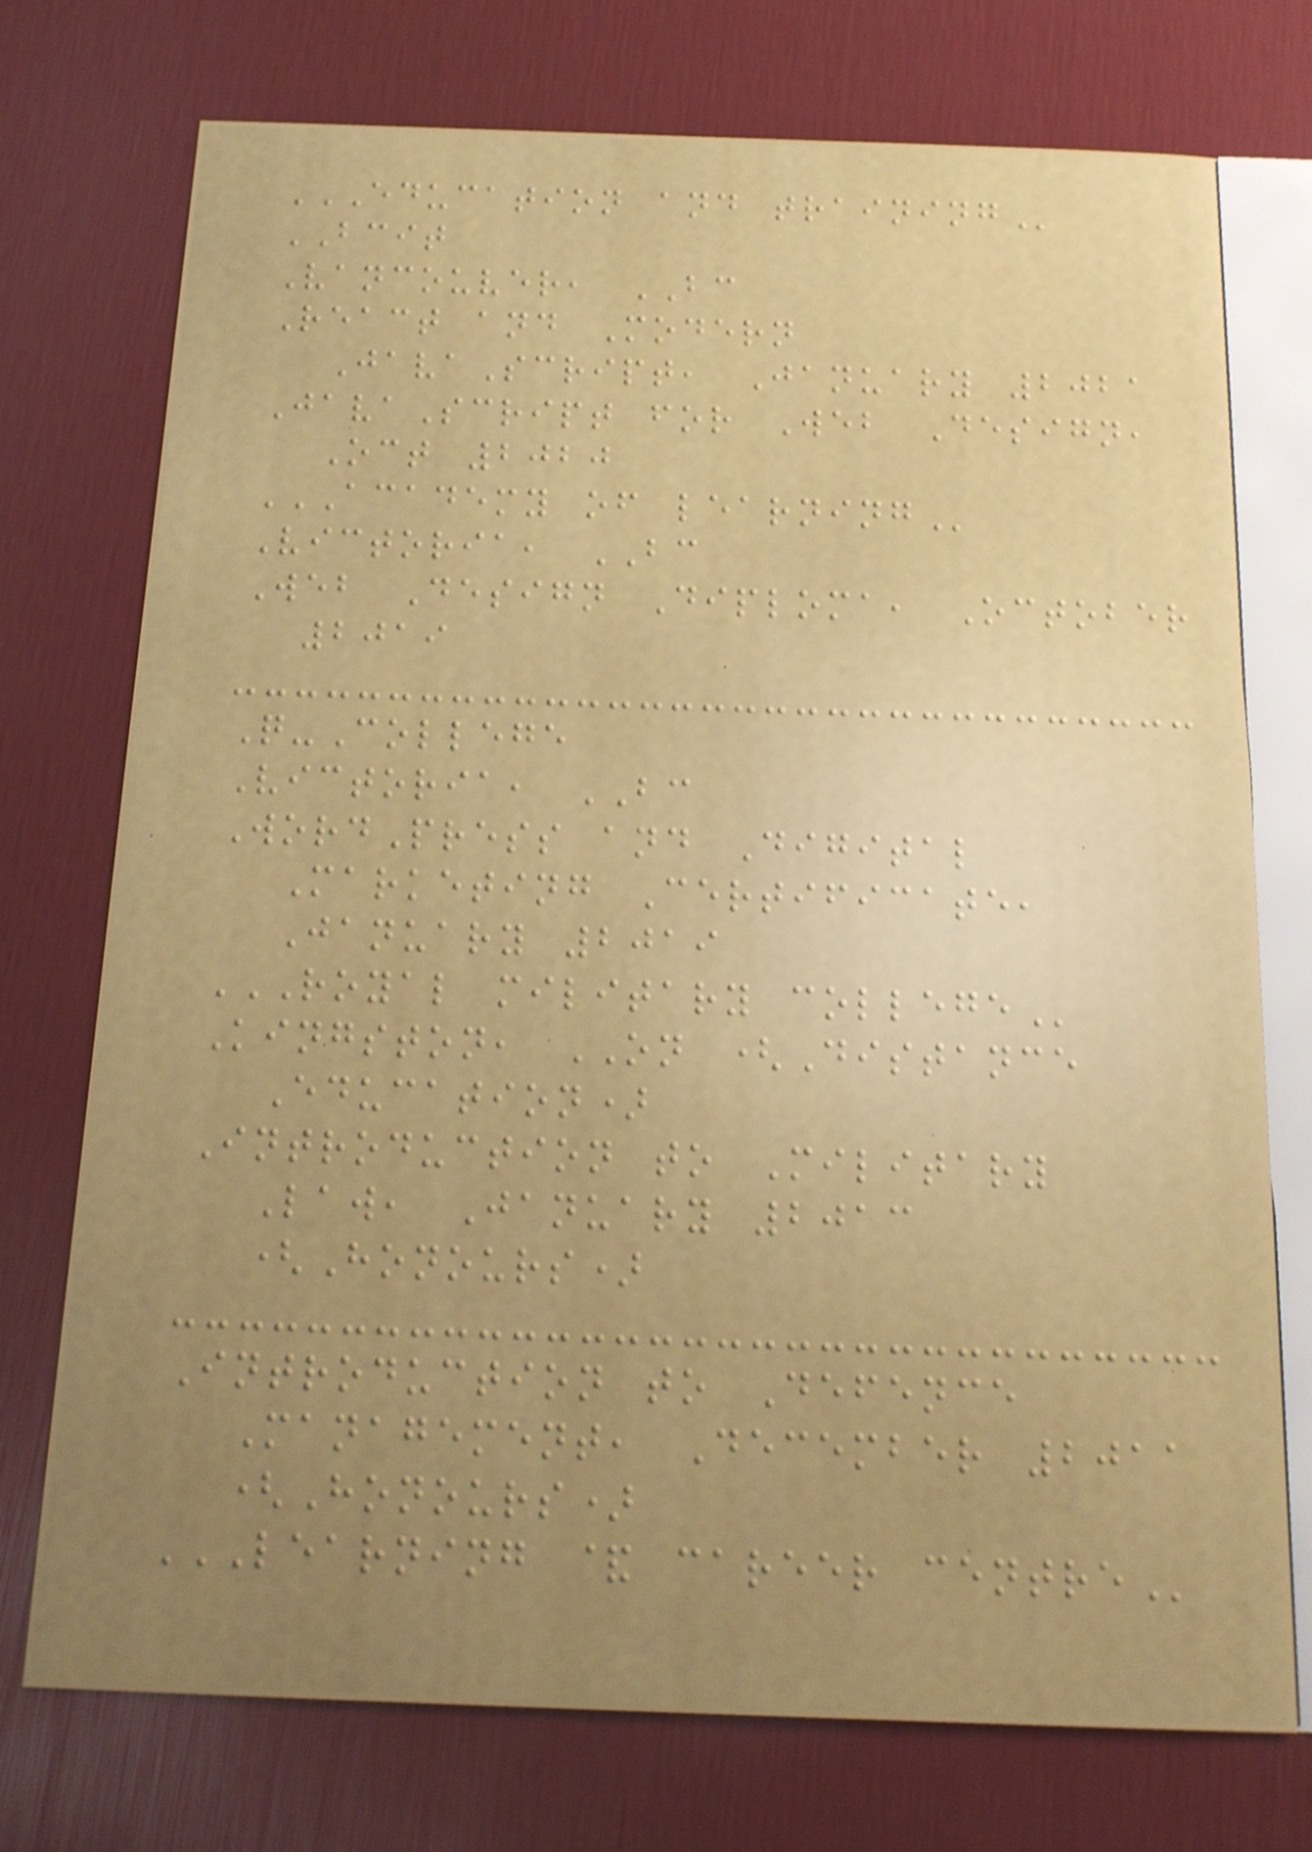EDUCATION AND TRAINING
BCIT
Vancouver, BC
React and Modern
JavaScript, January 2021
JavaScript for Web Design,
Oct 2020
ACADEMY OF LEARNING
Victoria, BC
Web Design Diploma, October
2019
Q-College
Victoria, BC
WordPress and Digital
Marketing Certificate,
January 2019
ROYAL MILITARY COLLEGE
Kingston, ON (Distance
Education)
Introduction to Military
Law, January 2013
(Honours)
Introduction to Defence
Management, December 2011
(Honours)
LEARNING & CAREER CENTRE
